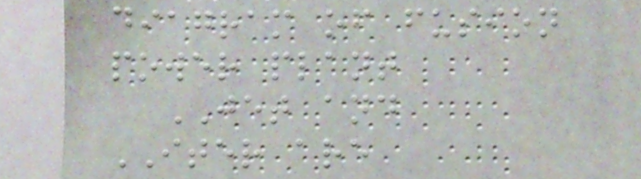diagram of fusion
power plant
JET and
ITER are
